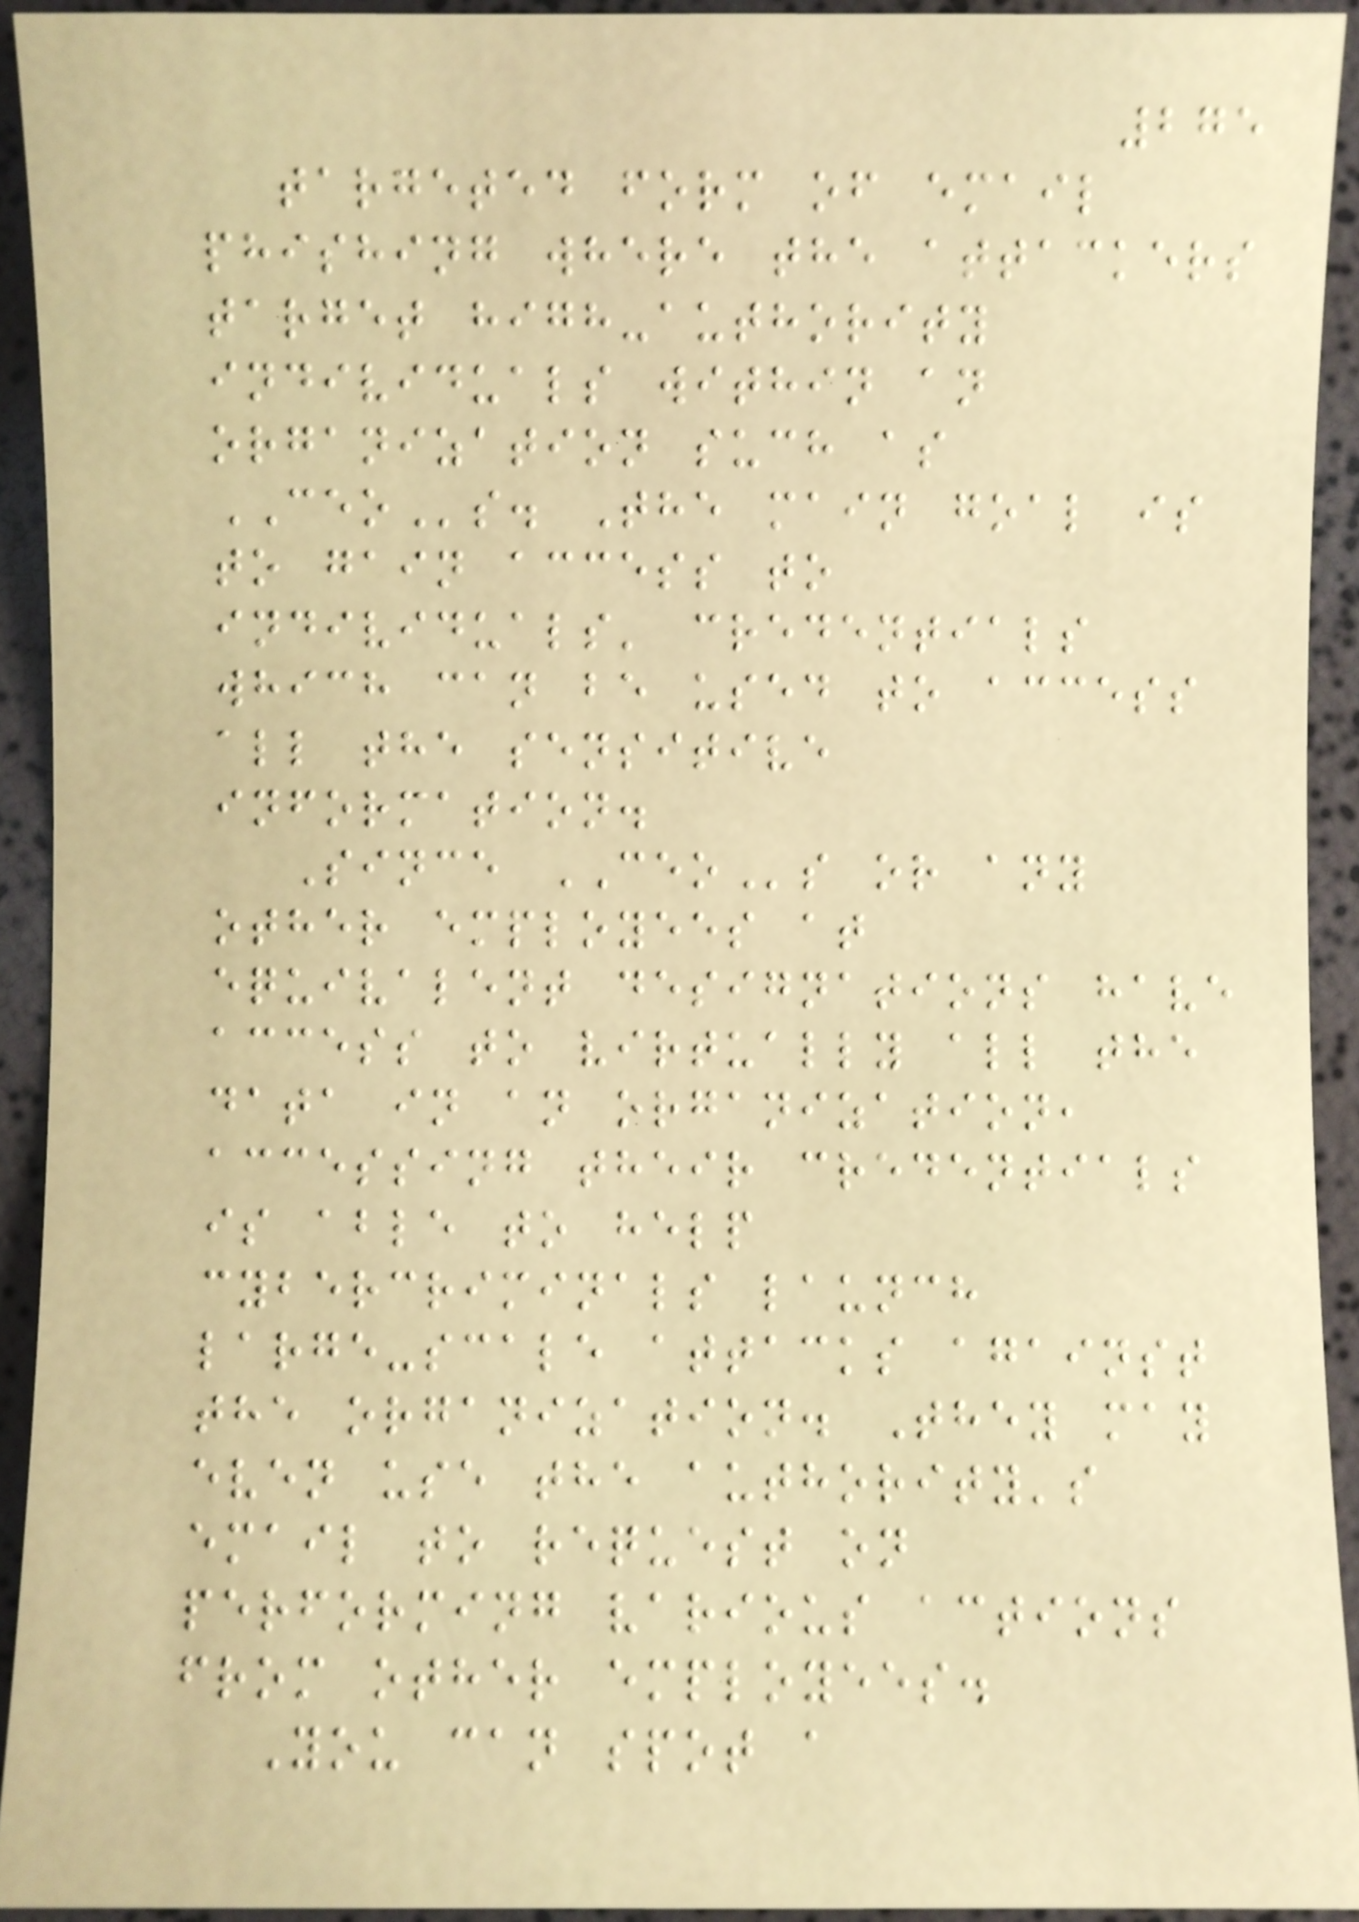275
targeted form of email
phishing where the attackers
target high-authority
individuals within an
organization such as
CEOs. The main goal is
to gain access to
individuals' credentials
which can be used to access
all the sensitive
information.
Since CEOs or any
other employees at
equivalent designations have
access to virtually all the
data in an organization,
accessing their credentials
is able to help
cybercriminals launch
large-scale attacks against
the organization. They may
even use the authority's
email to request on
performing various actions
from other employees.
You can spot a
